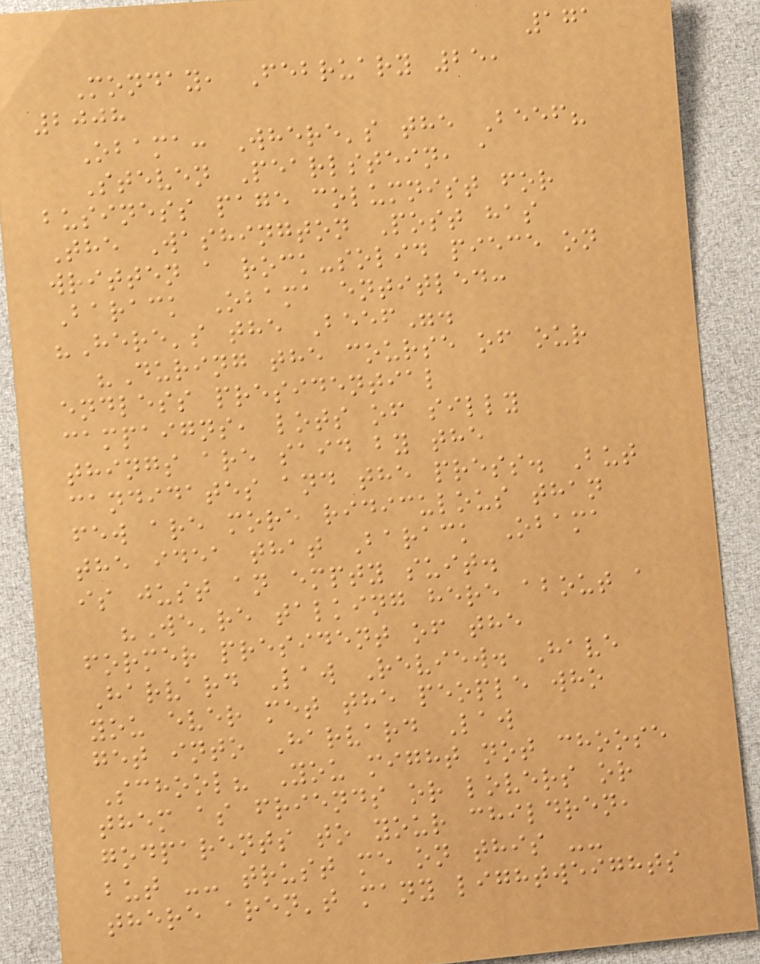171
Monday, February 25,
2008
Obama: Where's the Beef?
Steven Pearlstein, a
business page columnist for
The Washington Post has
written a rock-solid piece on
Barack Obama entitled:
"Here's the Beef".
"During the course of our
endless presidential
campaigns, lots of silly
things are said by the
candidates and the press. But
few are more ridiculous than
the idea that Barack Obama
is just an empty suit.
"We're talking here about a
former president of the
Harvard Law Review. Have
you ever met the people who
get into Harvard Law
School? You might not choose
them as friends or lovers or
godparents to your children,
but -- trust me on this --
there aren't many lightweights
